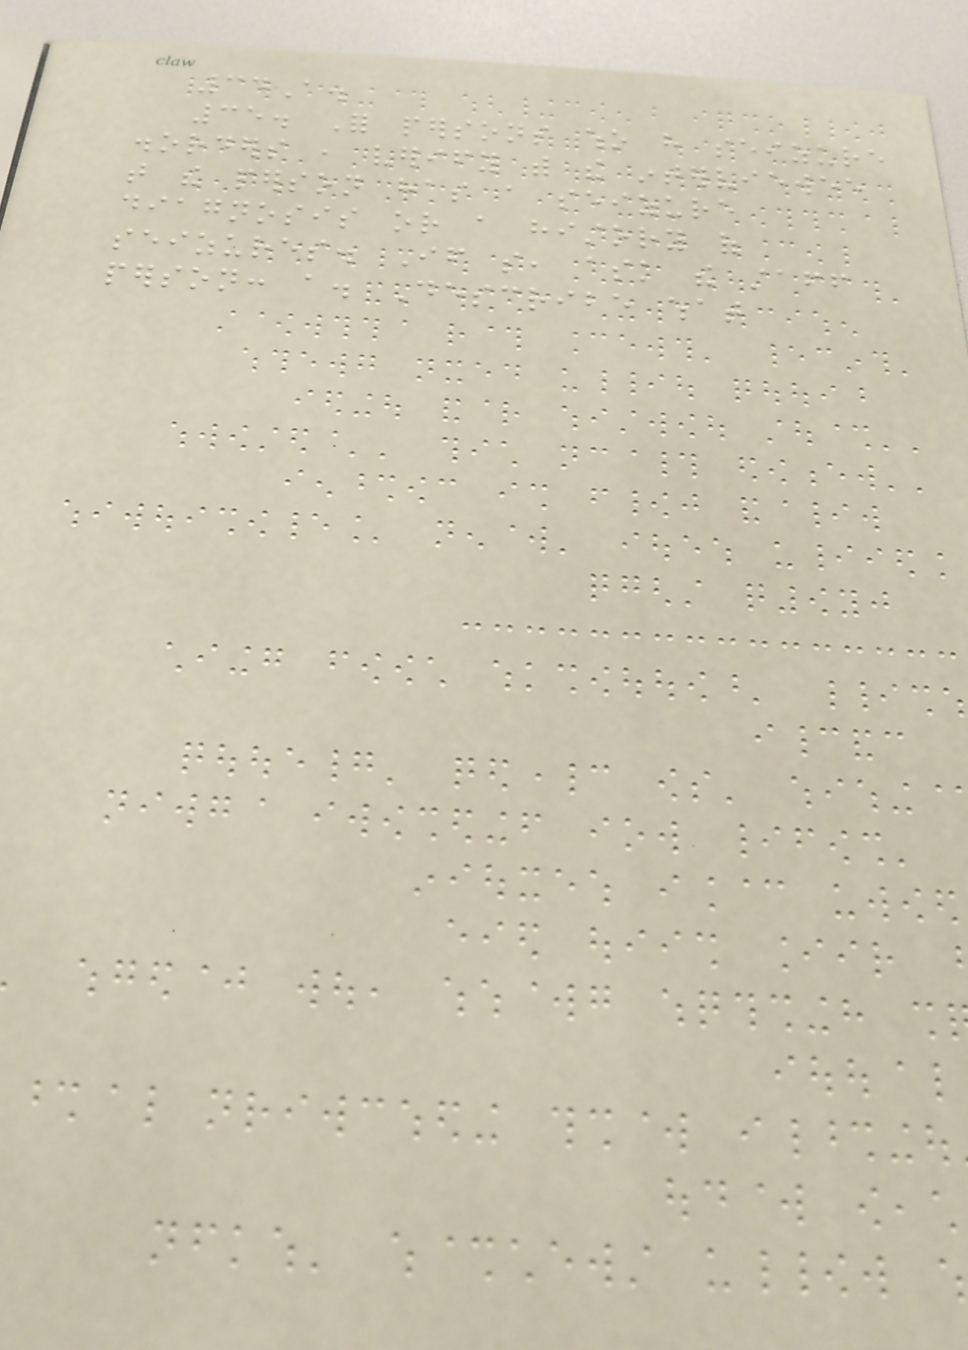34A.
35. For persons who have seizure
disorders , verify with the interviewee
that the person has a seizure
diagnosis or a history of
seizures. If so, ask the staff
person: a. Describe what
